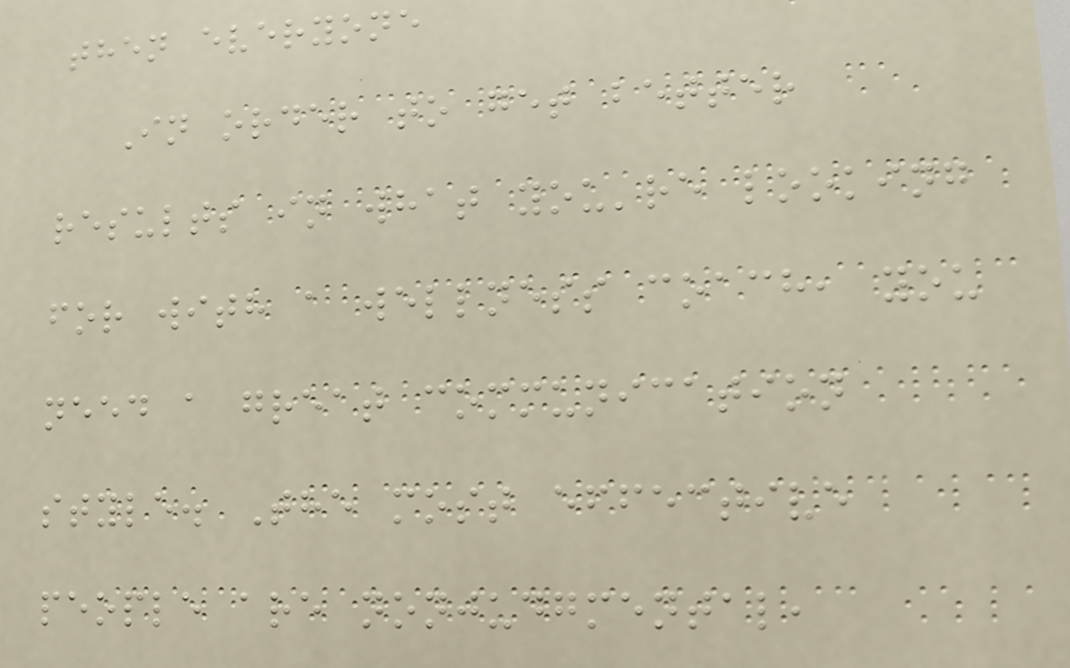then everyone
In order to get better
results in what you're looking
for with a wellness coach, you
need a great communication
style. The most effective
people are nonjudgmental,
